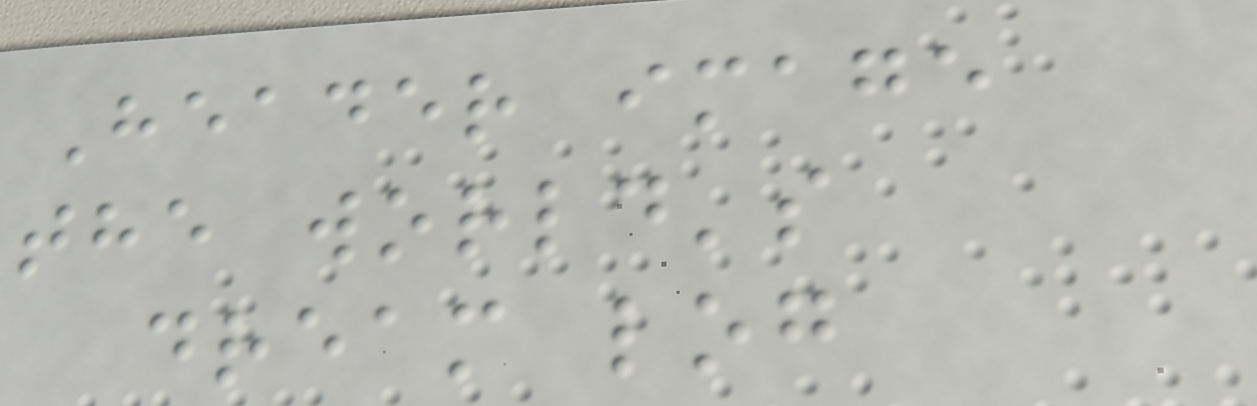Header image
the world's
dream log
